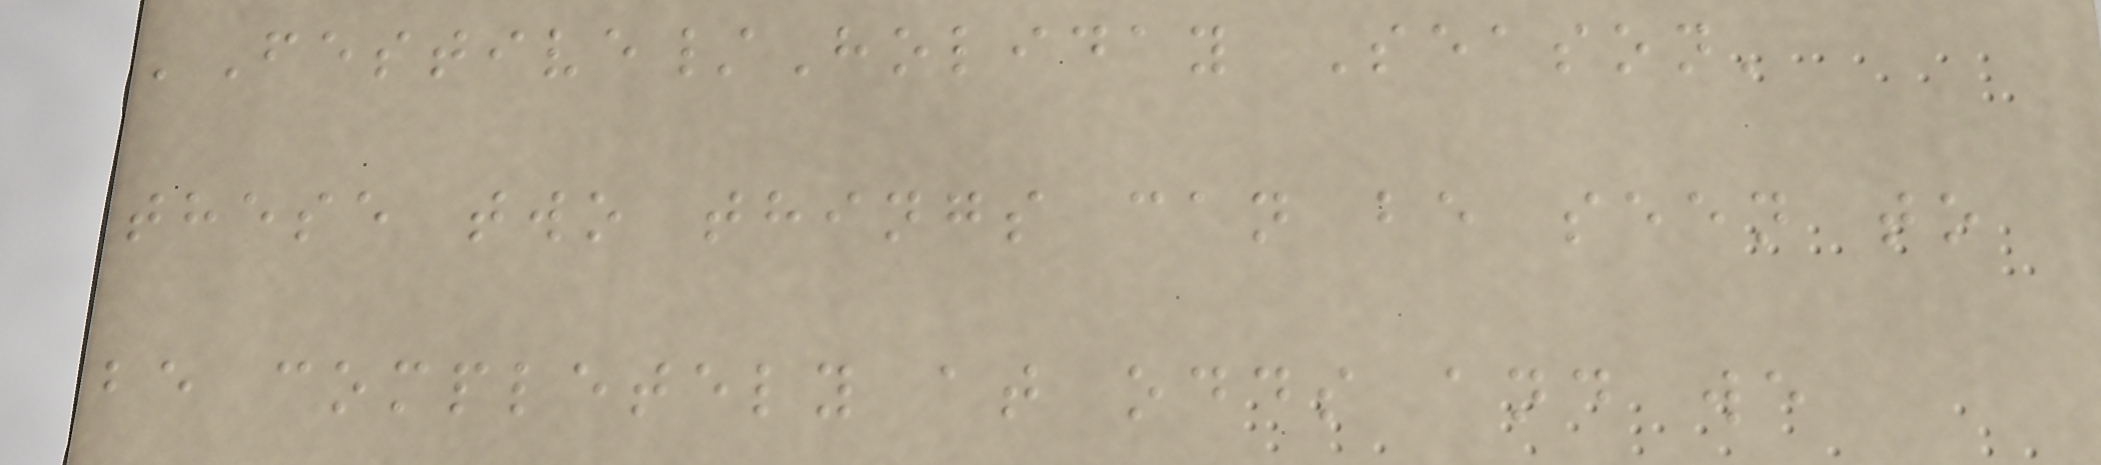'Festive/Holiday Season'
these two things can be seen to
be completely at odds and we
